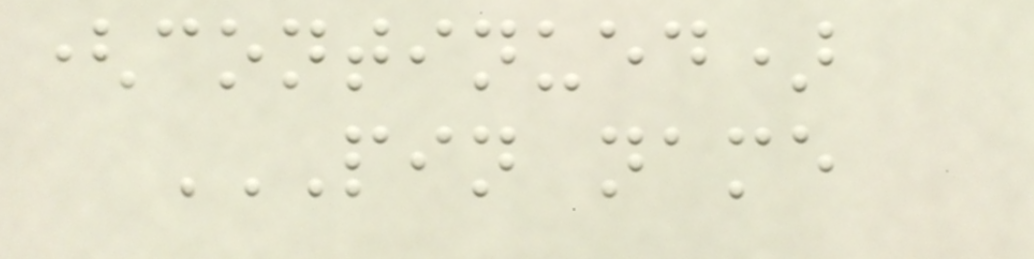(continued)
PIN NAME
